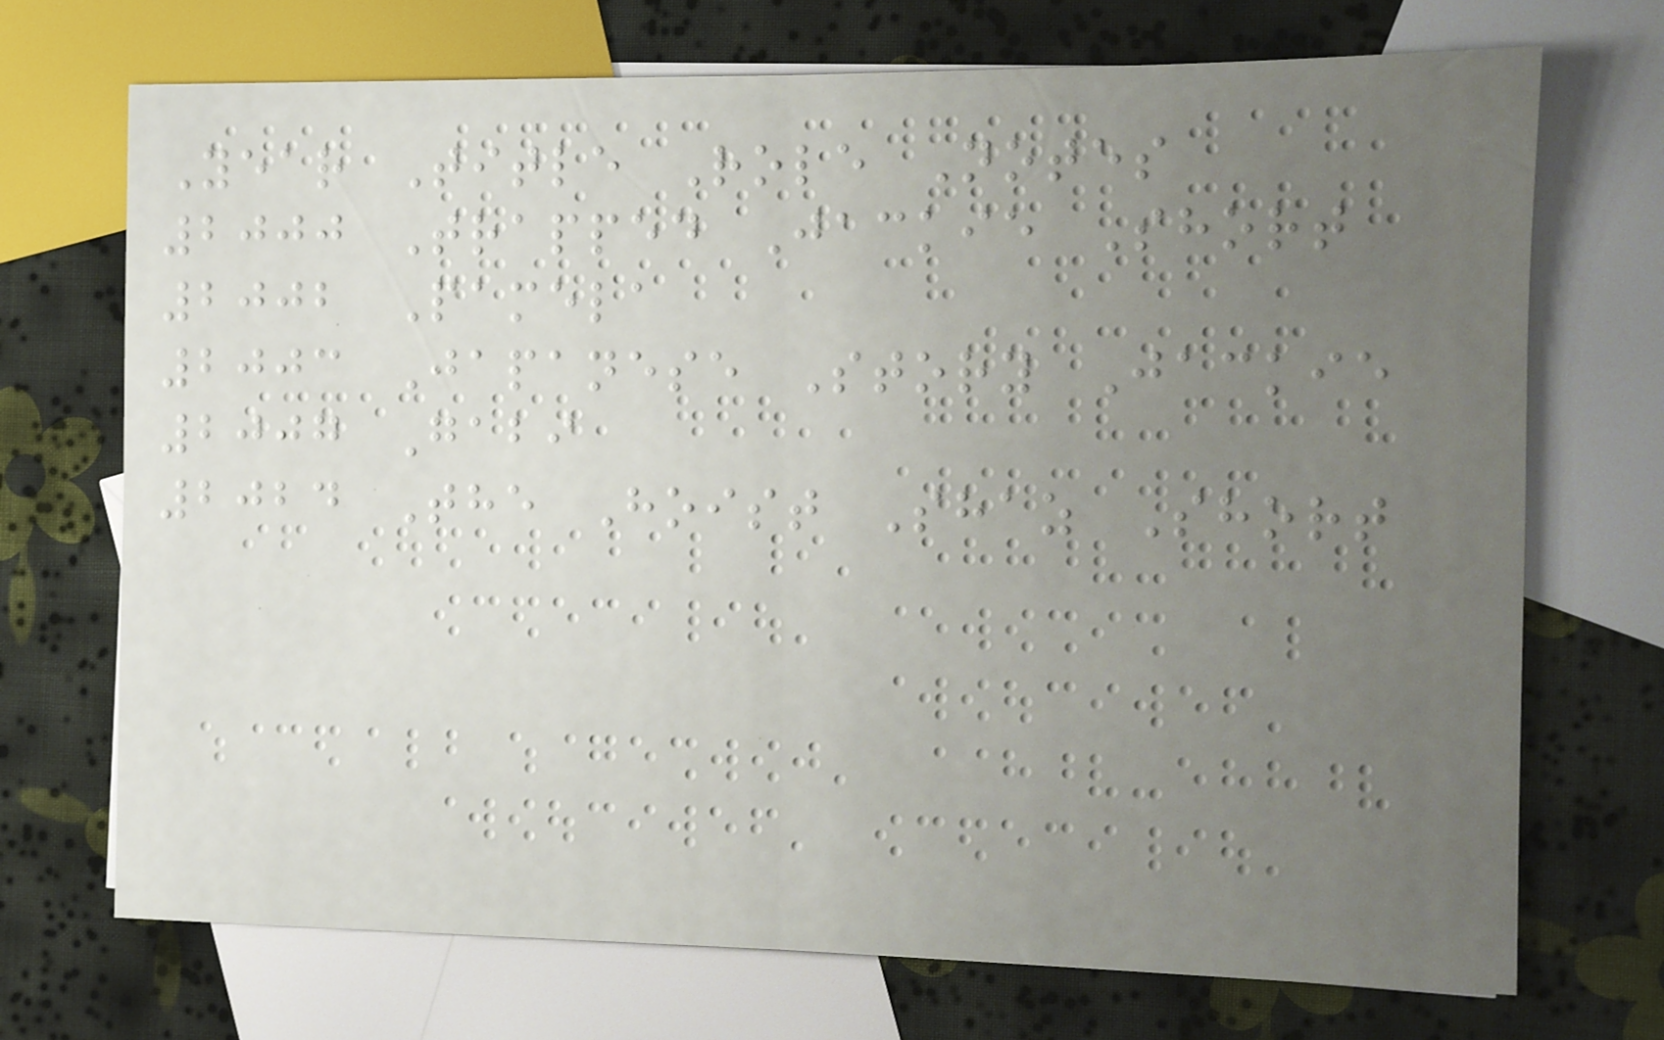Year Title Role Notes
2000 Trapped Jackie Short
2002 Pamela
2003 Japanese Story Jackie
2007 Gabi
2024 The Hoist Shaz Short
